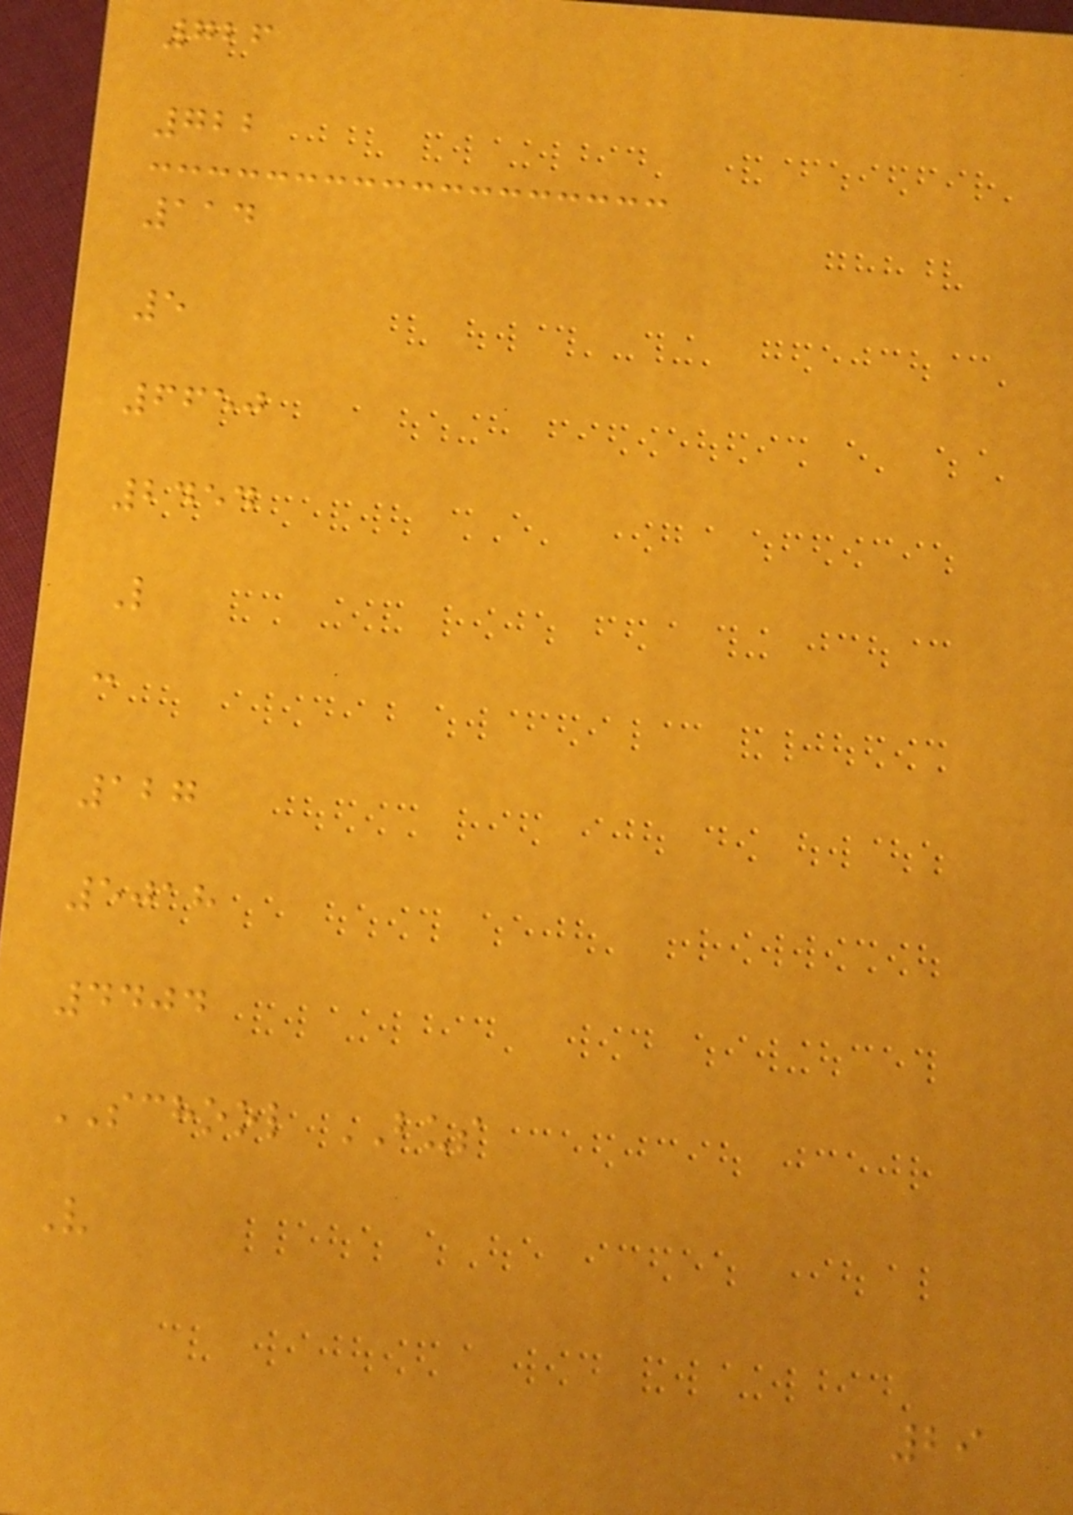726
722
114
5
6650
2454
L
c
127
5018
4404
SCHOOL BUS
V
29
